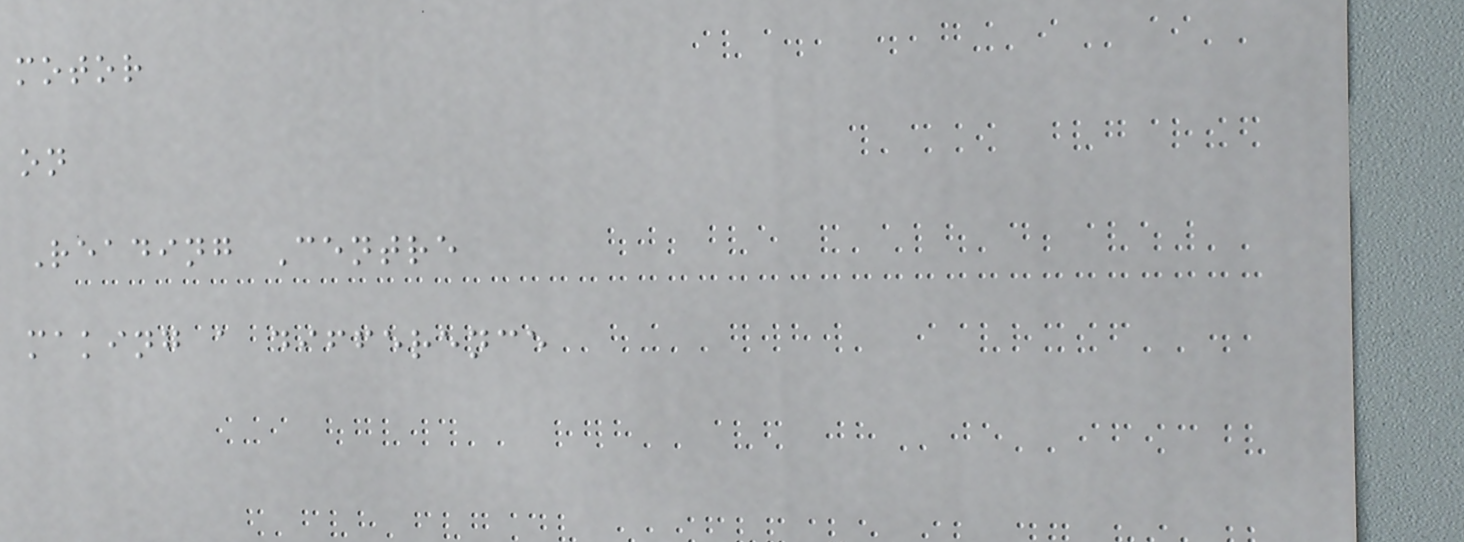motor
on
Reading Centre
making a difference
